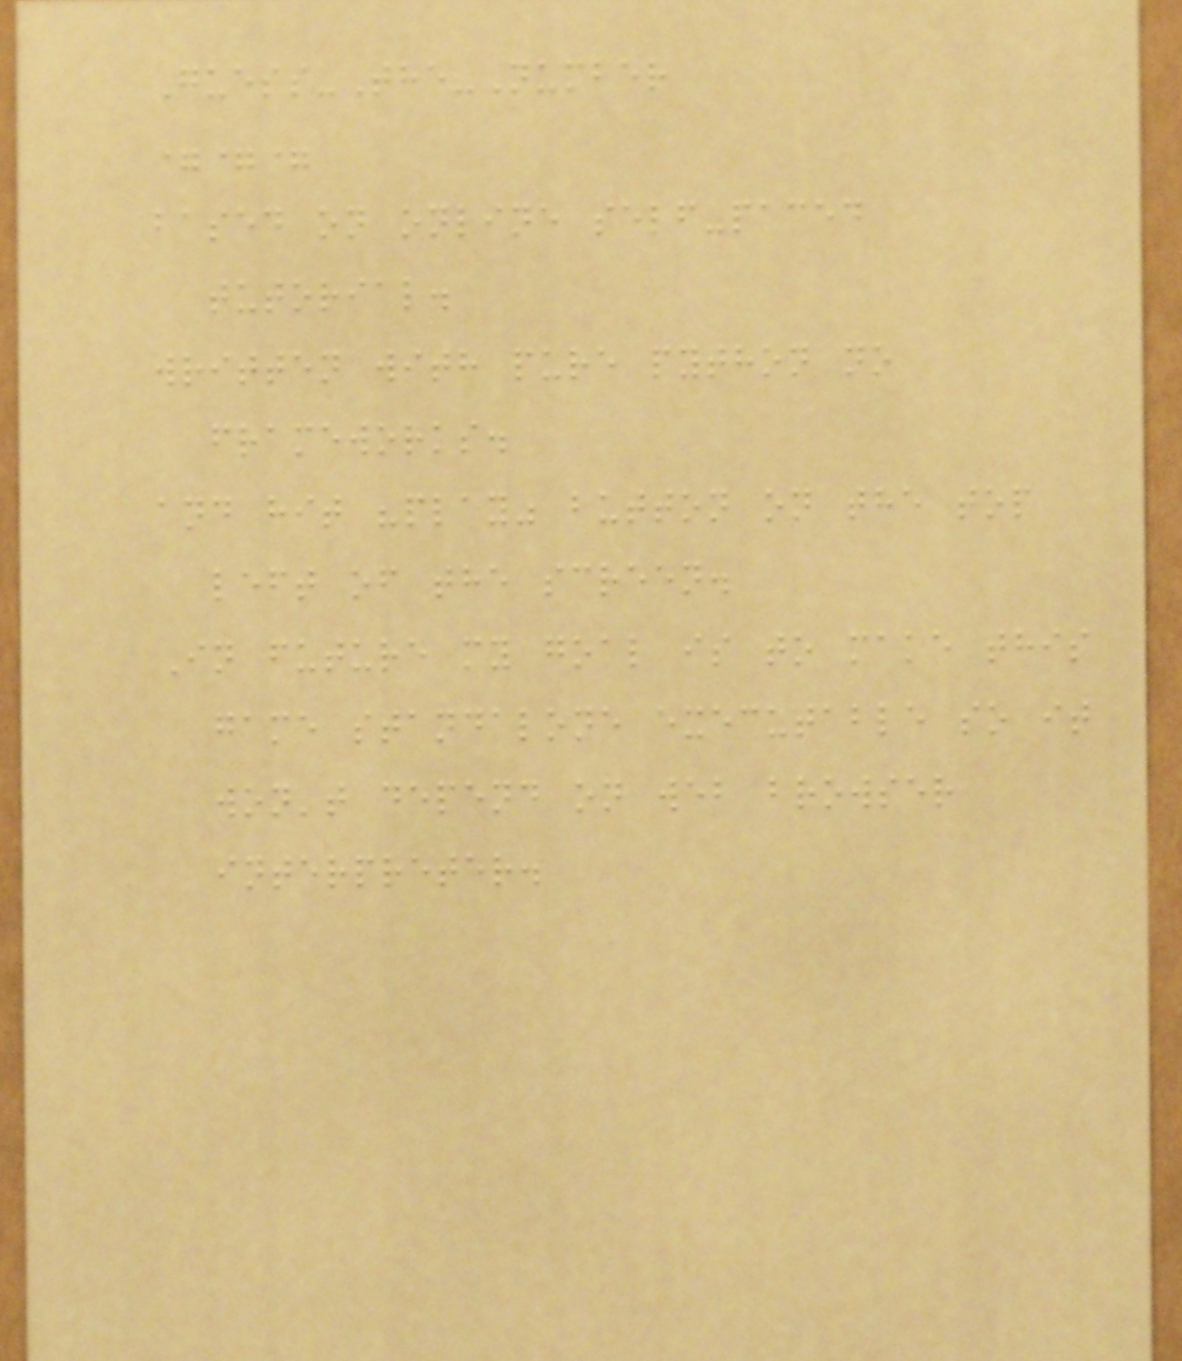Guess-The-Number
===
based on online self-paced
tutorial.
written with pure python no
frameworks.
and hit "play" button on the top
left of the screen.
In future my goal is to make this
game standalone executable so it
won't depend on web browser
interpreter.
